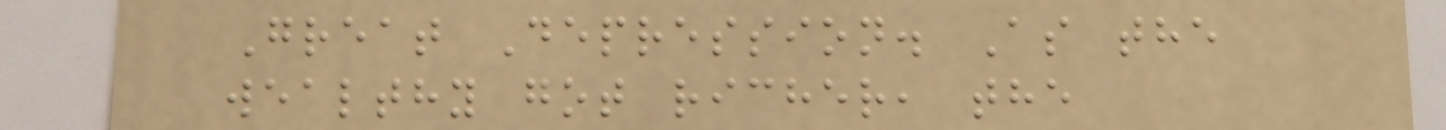Great Depression. As the
wealthy got richer, the
